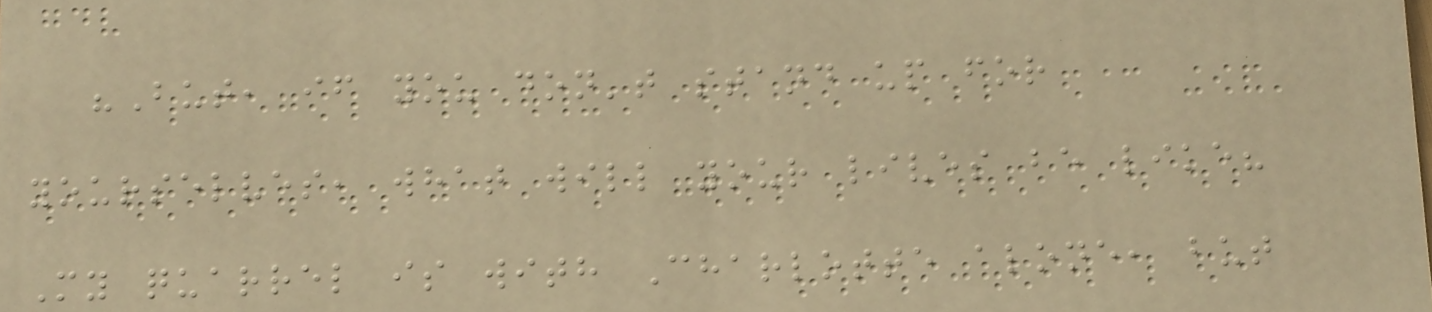"But, if you don't stand up for
yourselves, what will your lives be like?
My quarrel is with Charlotte alone, but
